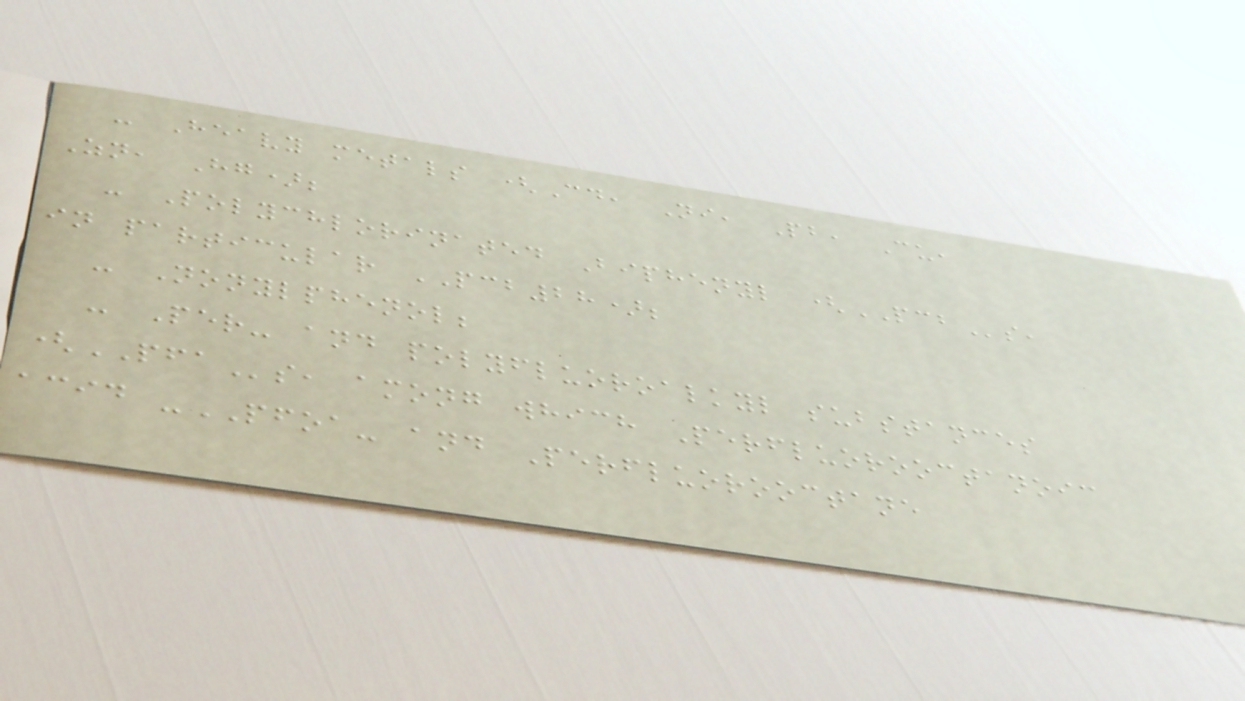- Heavy metals (Cd, Ni, Pb, Cu,
Zn, Hg);
- Polychlorinated Biphenyl (PCBs,
in particular PCB28);
- Nonylphenol;
- Per- and polyfluoroalkyl substances
(PFAs, among which Perfluorooctanoic
acid -PFOA- and Perfluorooctane
